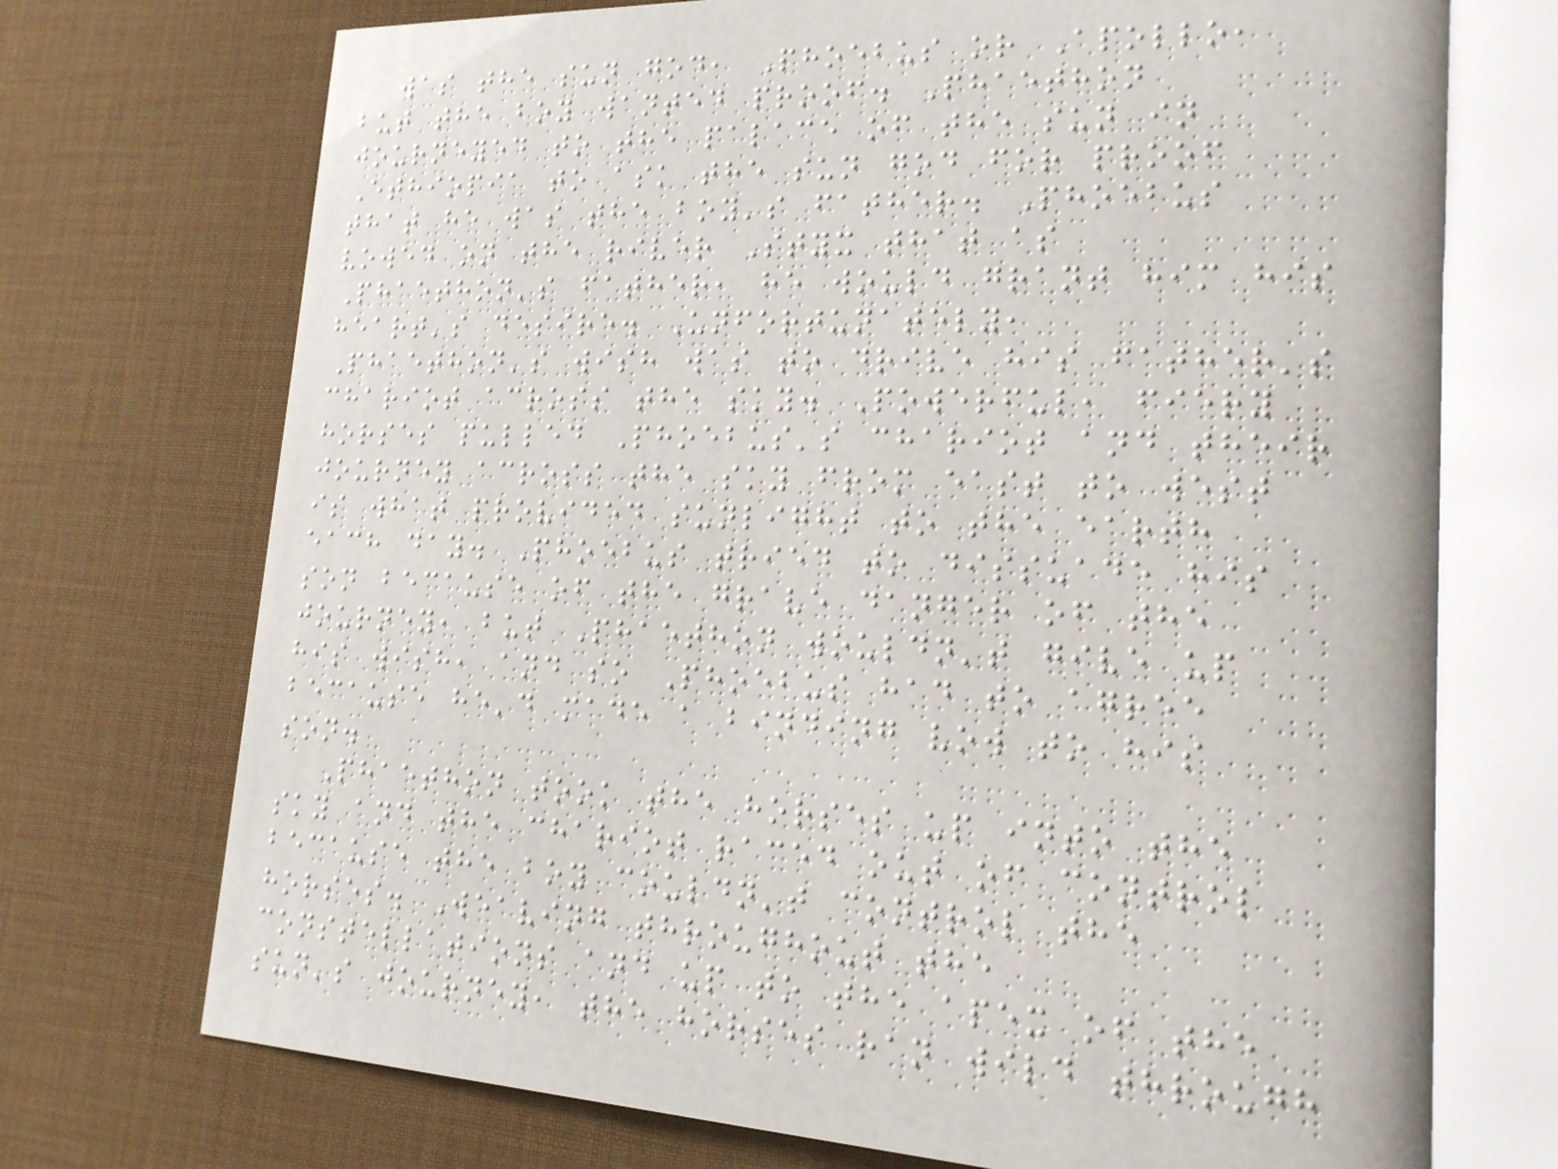was the sun god, Phoebus or Apollo,
but the boy wanted proof. Phaethon
journeyed to the palace of the sun in
Ethiopia to ask the sun god for proof
that he was the boy's father. Phoebus
vowed on the river Styx that as
Phaethon's father, he would grant him his
heart's desire. Unfortunately,
Phaethon's wish was to drive his father's
chariot across the sky. Powerful, fiery
horses pulled Phoebus's chariot and their
journey across the sky from east to west
is what provided sunlight to the earth
each day. Phoebus tried to dissuade his
son because of the grave danger of the
journey, but Phaethon wouldn't give up
his wish, and so Phoebus had to agree
because he'd made a binding vow to his
son.
Phaethon took the horses up into the
sky and the chariot raced out of control
because the boy couldn't control the
horses. Weaving throughout the
constellations and up to the apex of the
sun's journey, the horses ran wild through
